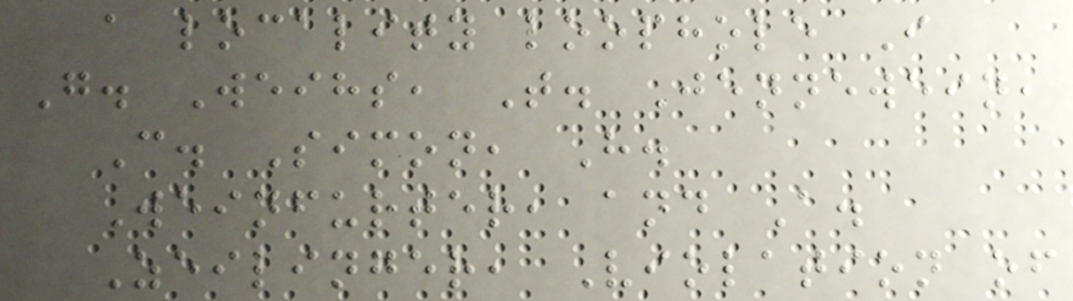a locality loophole I
G. Weihs, T. Jennewein,
C. Simon, H.
Weinfurter, and A.
Zeilinger, Violation of
